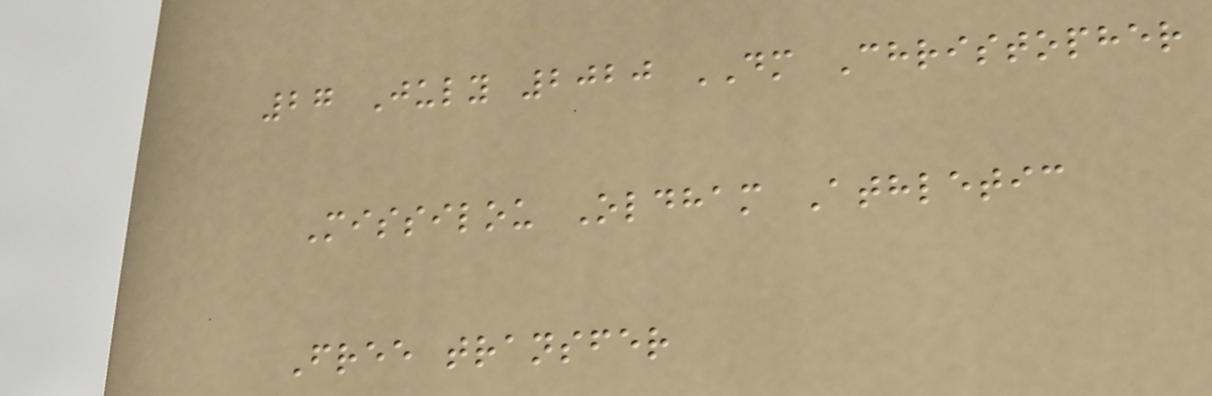27 July 2020 DM Christopher
Missilou Oldham Athletic
Free transfer
